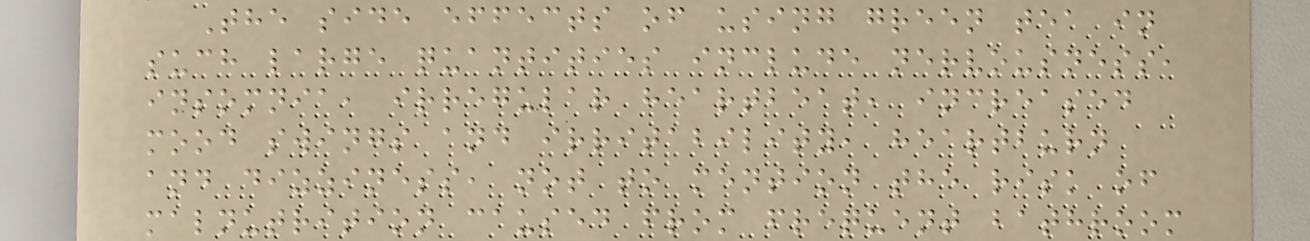The side effects of using green tea in
such large quantities include nervousness,
insomnia, irregular heartbeat, increased
mood swings and irritability, heartburn
and dizziness, not to mention the risk of
malnutrition caused from frequent bathroom
